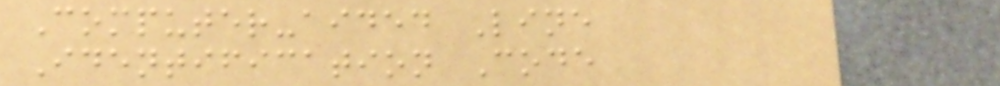Computer-aided Line
Identification Code
